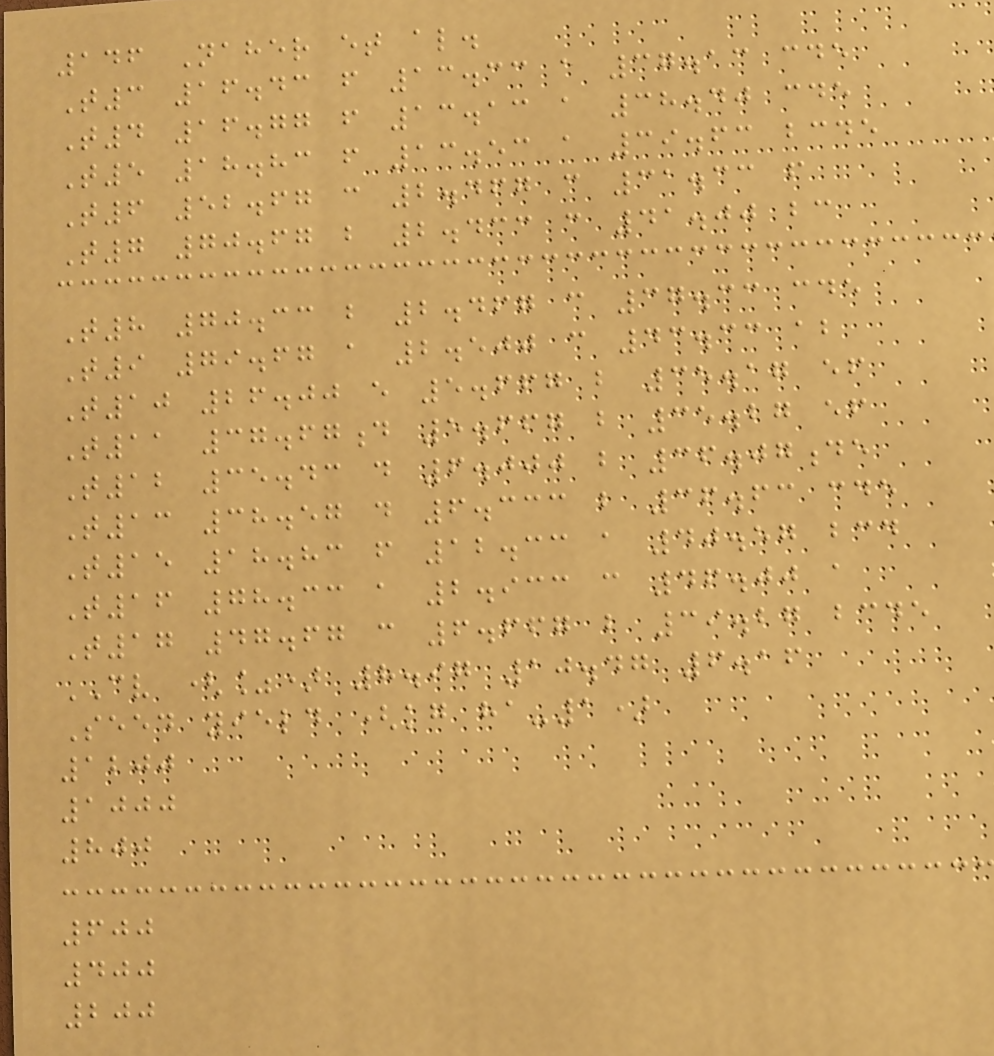146 Naher et al.
T3 16.43 f 13.33 a 37.13 cde
T4 16.77 f 13.13 a 38.40 cde
T5 18.83 f 13.53 a 39.63 bcde
T6 52.67 c 2.467 c 31.33 f
T7 70.67 b 2.433 c 41.00 bc
T8 70.33 b 2.467 c 37.33 cde
T9 79.67 a 2.500 c 43.33 ab
T10 26.00 e 5.667 b 35.17 ef
T11 37.67d 5.667 b 35.27 ef
T12 35.43 d 6.000 b 36.07de
T13 38.57 d 6.333 b 36.63 cde
T15 18.83 f 12.33 a 40.57 bcd
T16 78.33 a 2.933 c 46.00 a
T17 47.67 c 6.667 b 39.27 bcde
CV (%) 8.97 10.47 6.16
Seed yield (kg ha-1)
1200
1000
800
600
400
200
